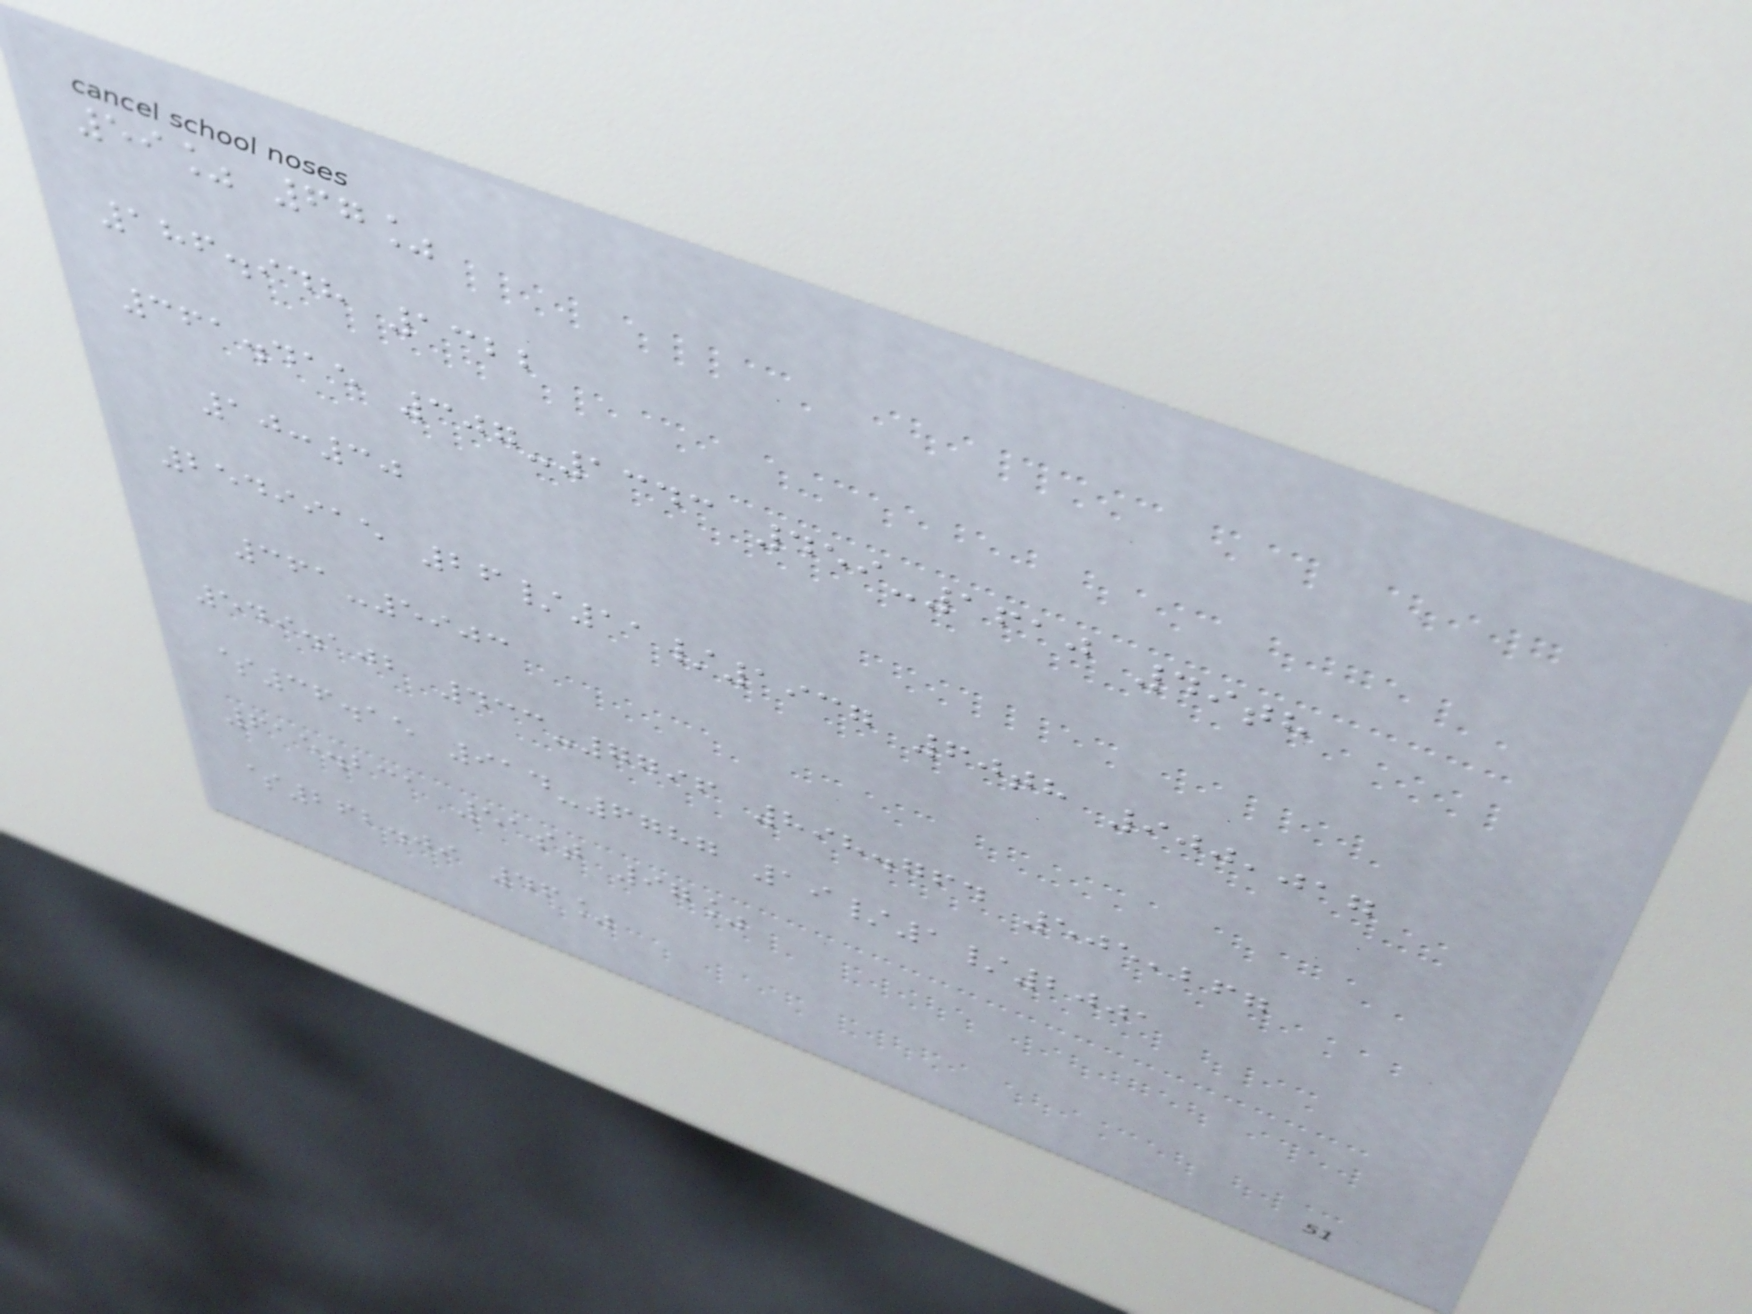59% 67%
186.948 1322
361.415 307-1343 459-1610 49th
10:30
2549915 26/11/1937 60th 900,017
361-5903
549.102 433-7796 898.764 505,267
$36.15 914-6787 19/1/2001
615.231 51st 97%
$262.09 46%
